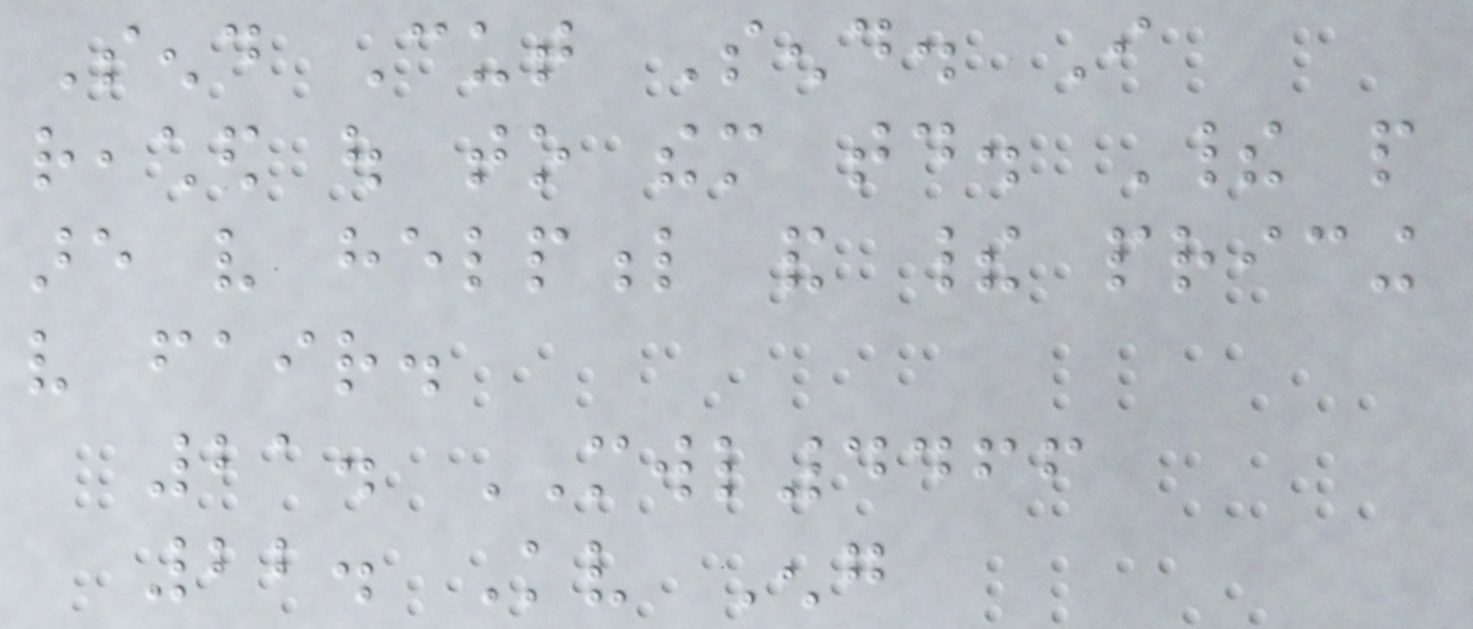Send Cut Send. I
reached out to them today. Their people
are very helpful and their pricing
very fair.
21. MWL4466
22. Kv Eng
